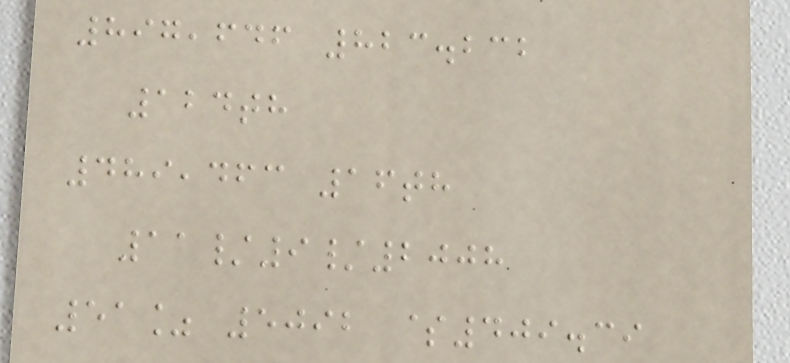897,646 823.232
124th
489,463 16th
11/9/2008
51% 5092 $409.39
